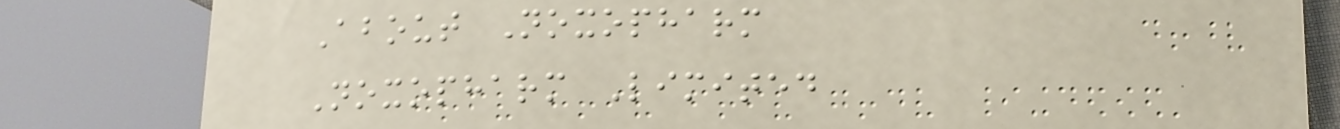About Noxopharm
Noxopharm Limited
